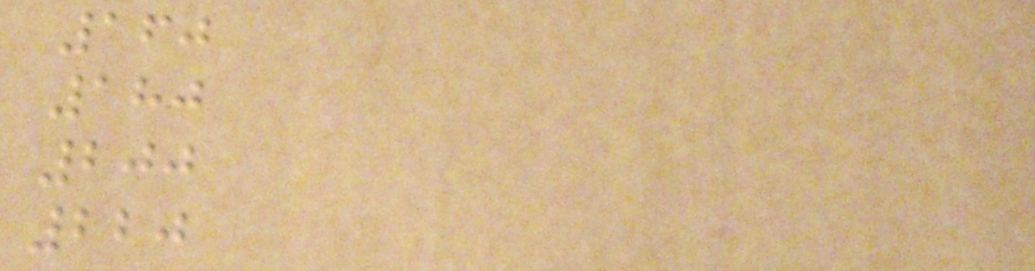160
180
200
220
